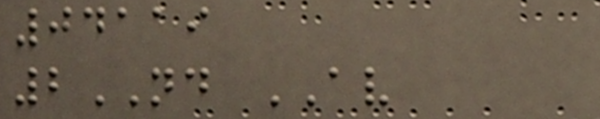04119
2ND AV
